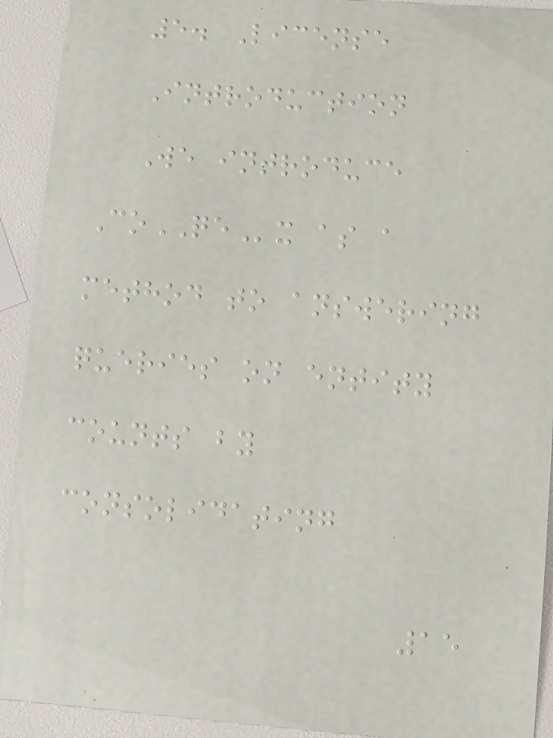5. License
Introduction
We introduce
CoQEx as a
method to answering
queries on entity
counts by
consolidating
15
